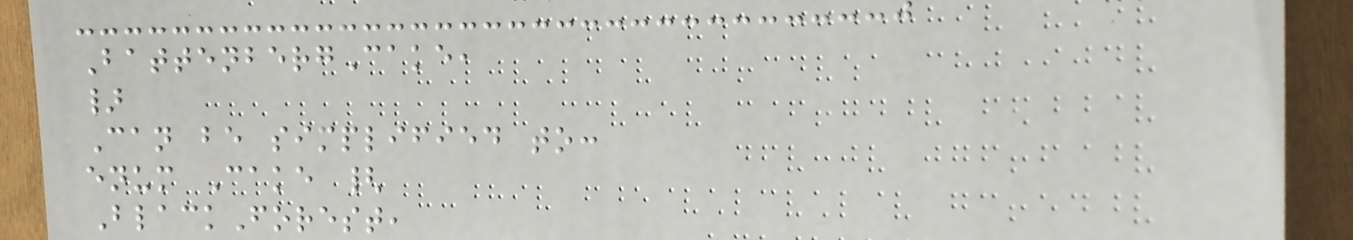BattenbergCake,
}
Can be simplified to:
enum Cake {
BlackForest,
